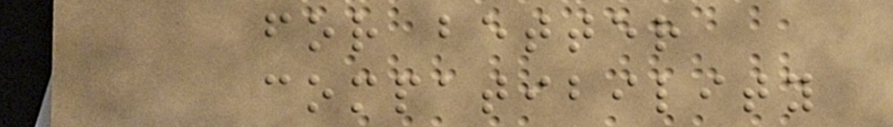for better
compatibility
